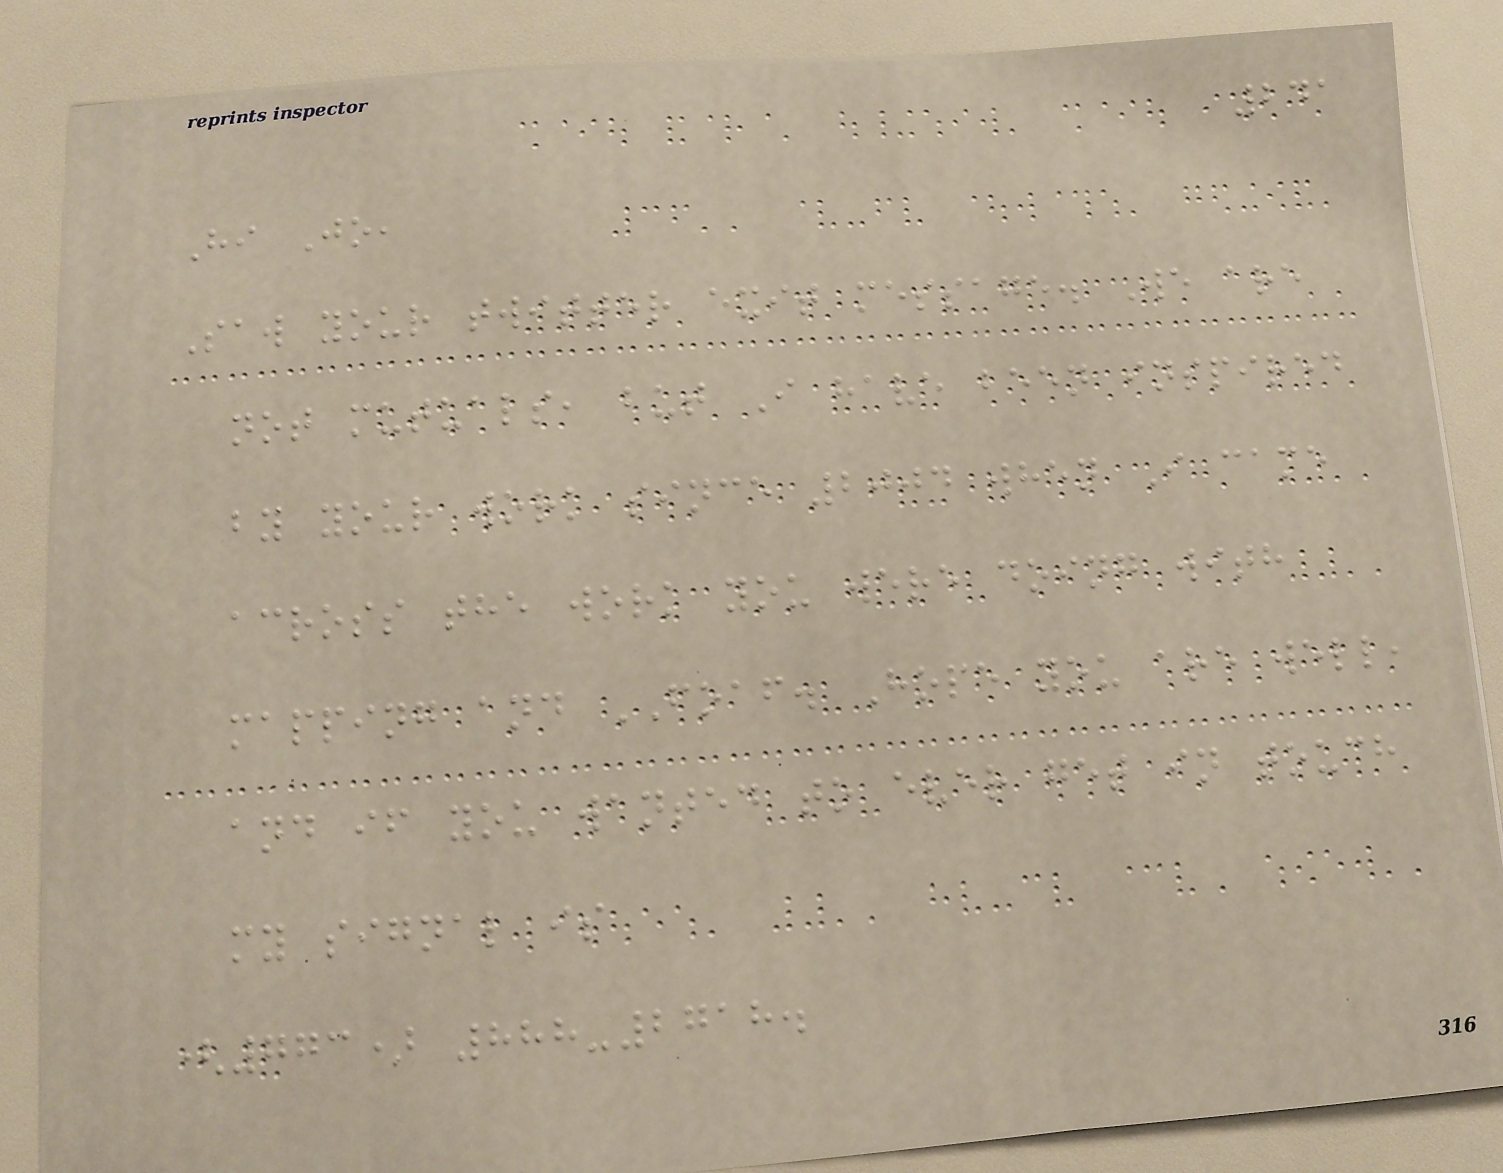241
Hi Jo,
Saw your twitter exit message. We are
not mutuals, but I have been inspired
by your work since 2004 when I came
across the work you were doing with
mapping and FOAF. Hope you are well,
and if you wanted to ever get in touch
my signal is
(773) 888-2718.
